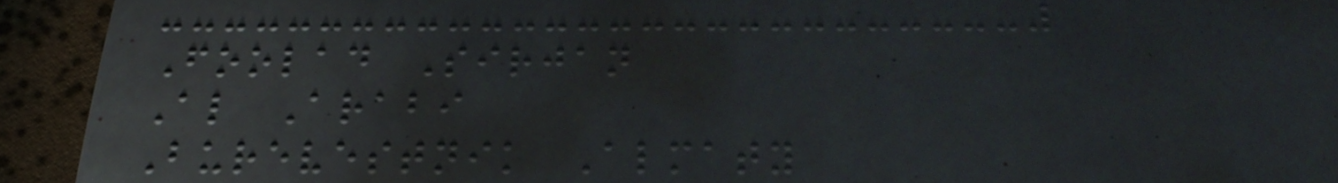Foolad Sirjan
Al Arabi
Burevestnik Almaty
